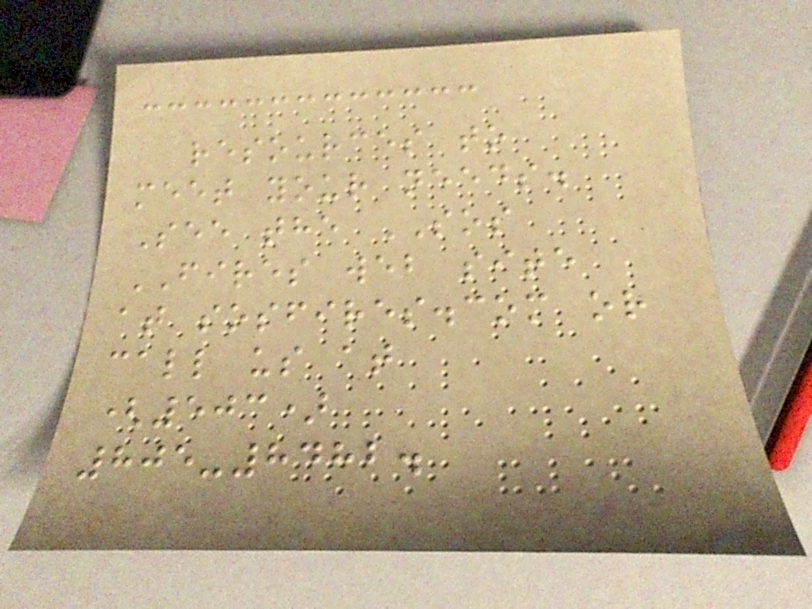resources to
meet your needs.
See the SOS
FIRES web site
at sosfires.com or
call us at
(503)
805-8482.
